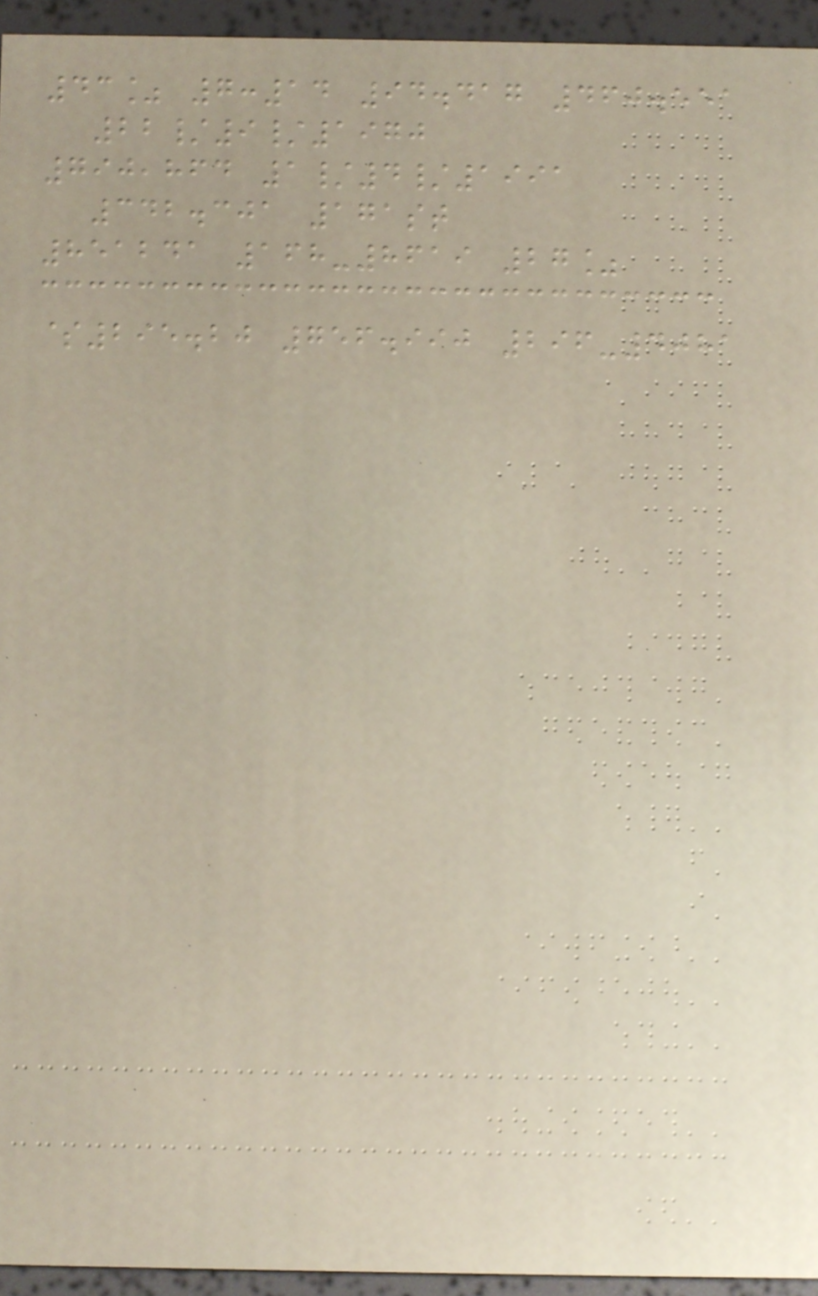43% 7:14 94.417 460.551
22/9/1970
790,864 1/4/1991
342.301 171st
851241 168-8619 27%
$295.20 756.990 296-4081
